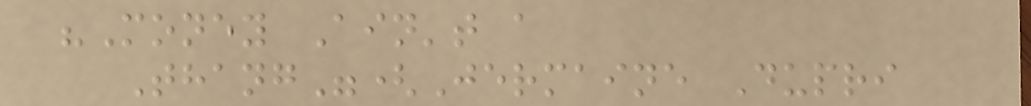"Money Ain't a
Thang"(Jermaine Dupri
